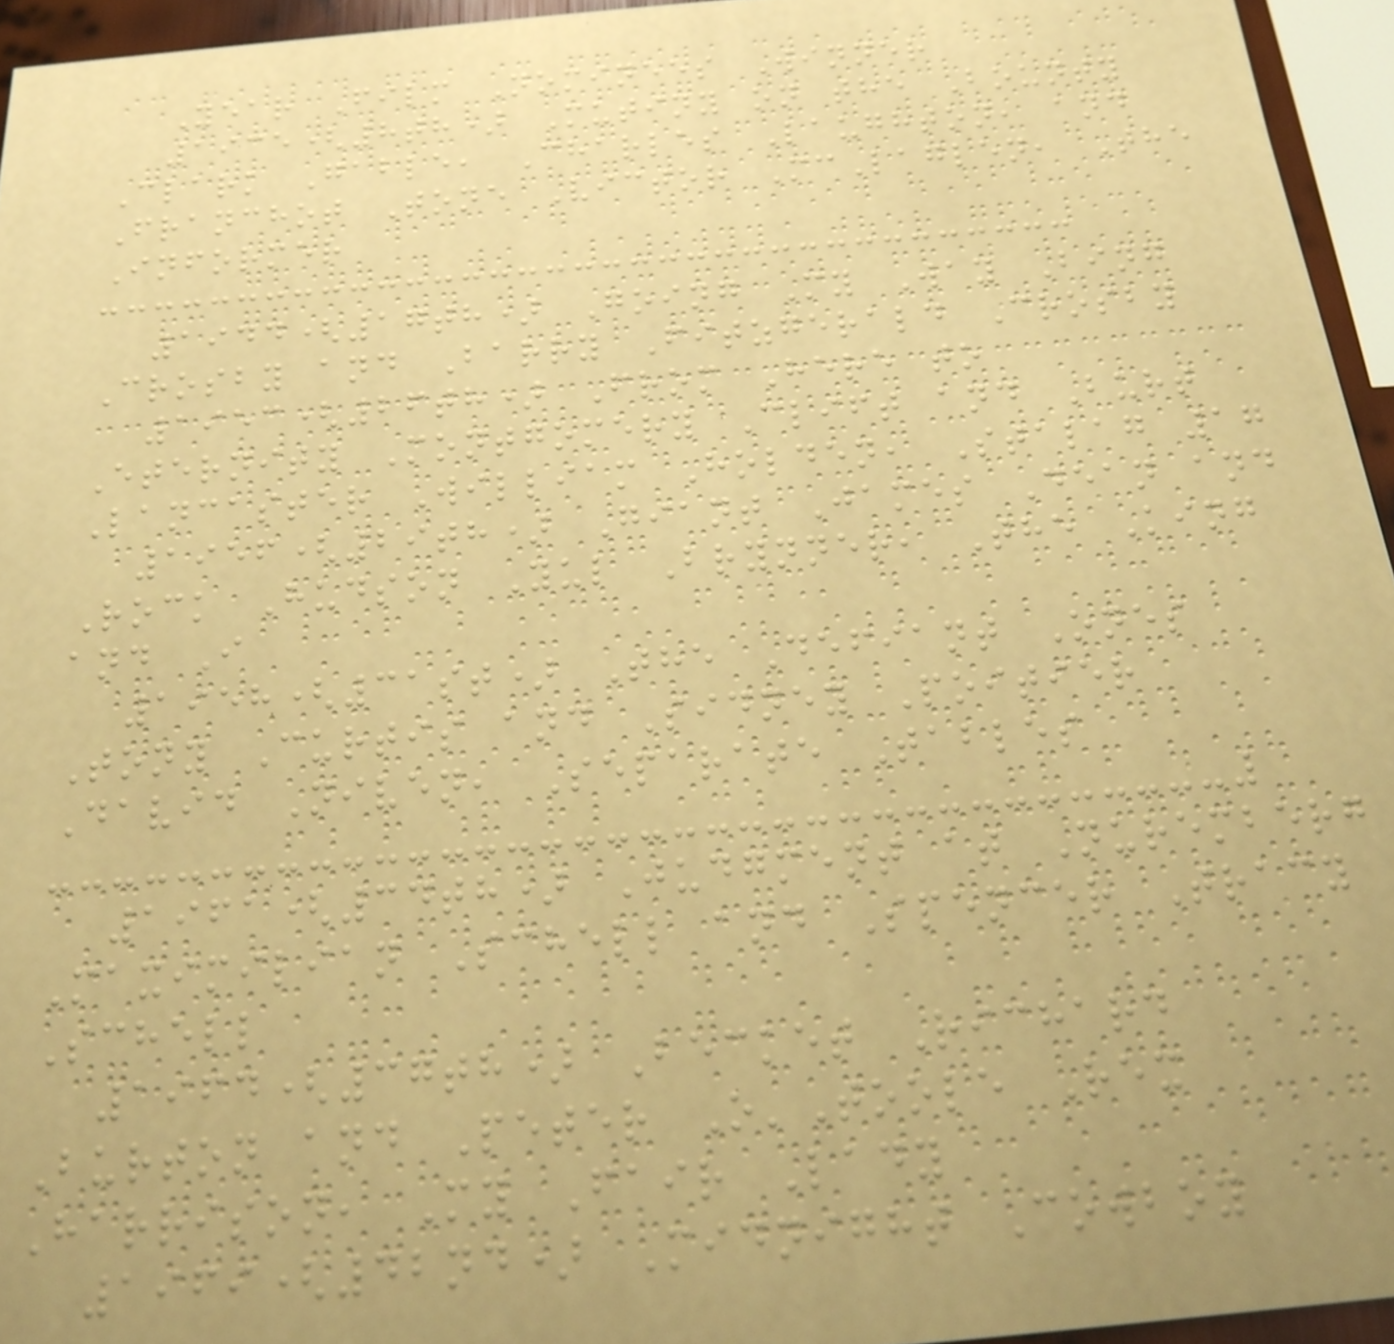Year Film Nominees Winner
1935(8th) Mutiny on the Bounty
Clark Gable, Charles Laughton, and
Franchot Tone Victor McLaglen, The
Informer
1944(17th) Going My Way Bing
Crosby and Barry Fitzgerald Crosby
1953(26th) From Here to
Eternity Montgomery Clift and Burt
Lancaster William Holden, Stalag 17
1956(29th) Giant James Dean and
Rock Hudson Yul Brynner, The King
and I
1958(31st) The Defiant Ones
Tony Curtis and Sidney Poitier
David Niven, Separate Tables
1961(34th) Judgment at Nuremberg
Maximilian Schell and Spencer Tracy
Schell
1964(37th) Becket Richard
Burton and Peter O'Toole Rex
Harrison, My Fair Lady
1969(42nd) Midnight Cowboy
